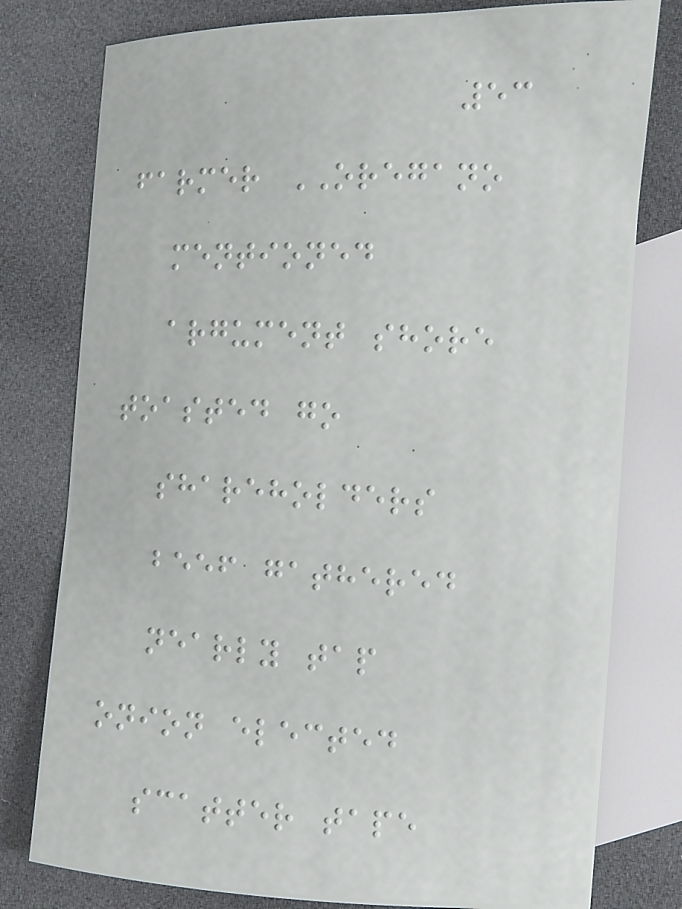53
farmer OREGANO
mentioned
argument shore
toasted go
shareholders
beef gathered
nearly tap
onion elected
scatter tape
